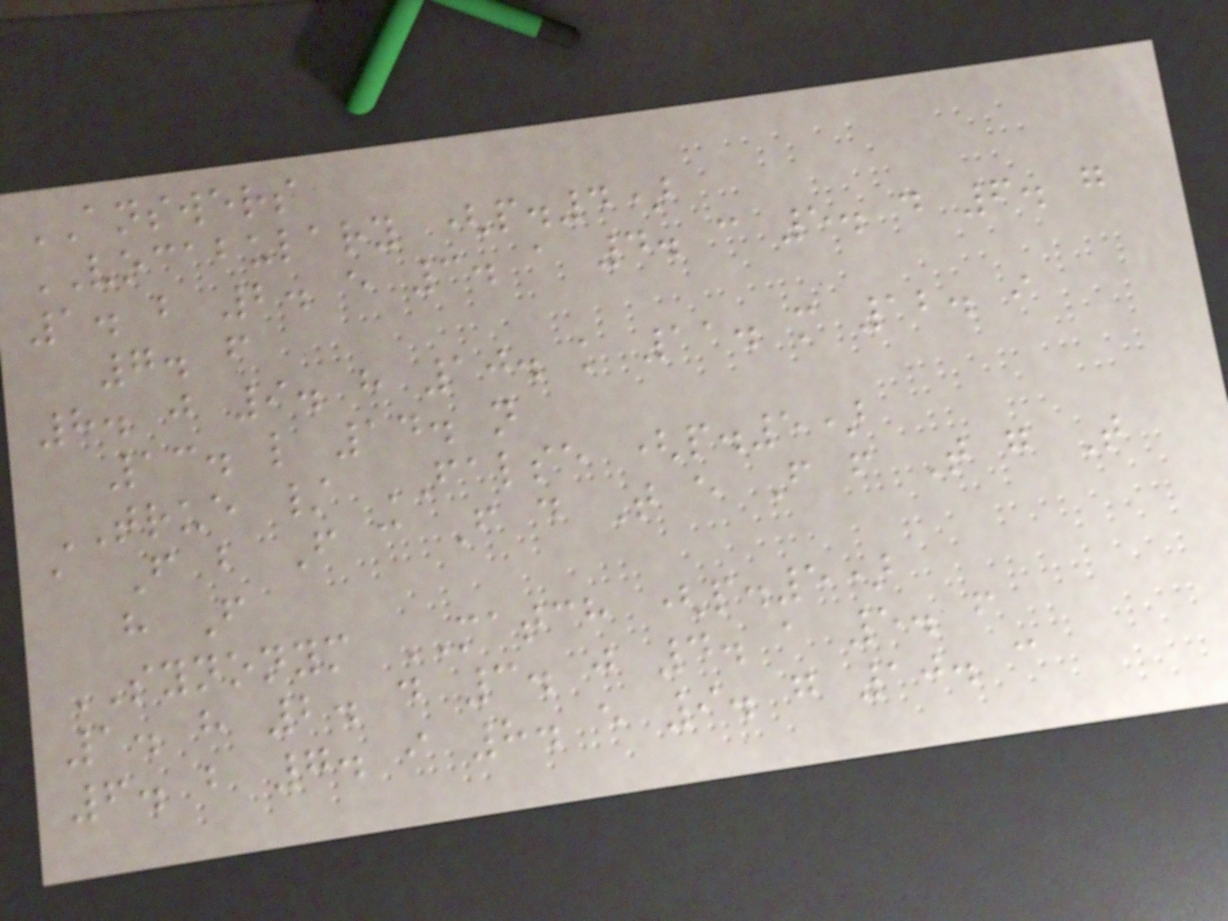ANSWERS
VOCABULARY (p.4)
1. b 2. e 3. a 4. c 5. d 6. g
7. f
8. j 9. h 10. k 11. m 12. i
13. l 14. n
TRUE / FALSE (p.5)
a F b F c F d T e F f T g T
h F
SYNONYM MATCH (p.5)
1. h 2. d 3. j 4. a 5. f
6. b 7. i 8. e 9. g 10. c
